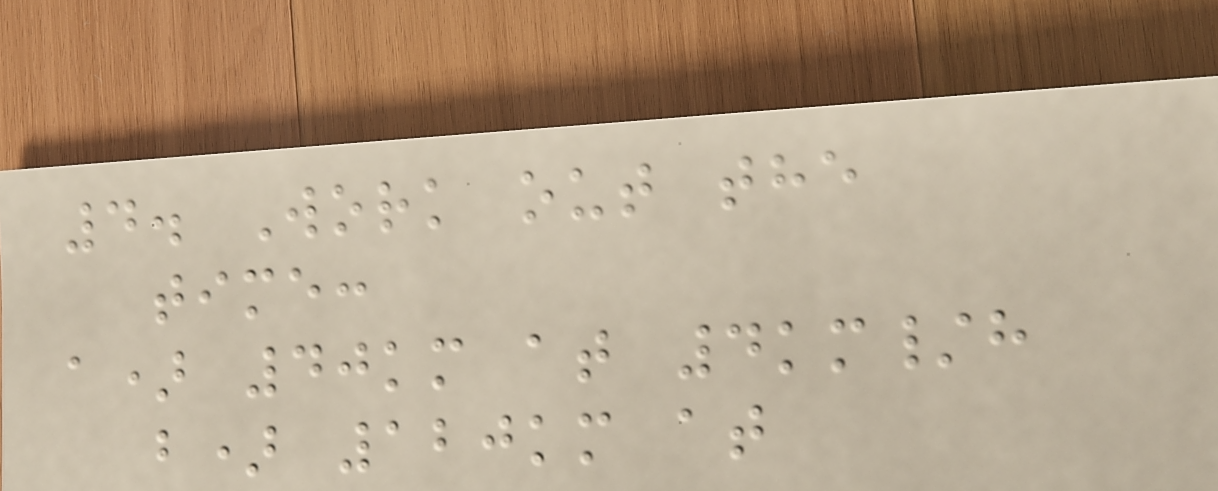4. Work out the
time:
a) 40km at 4km/h
b) 120km at
